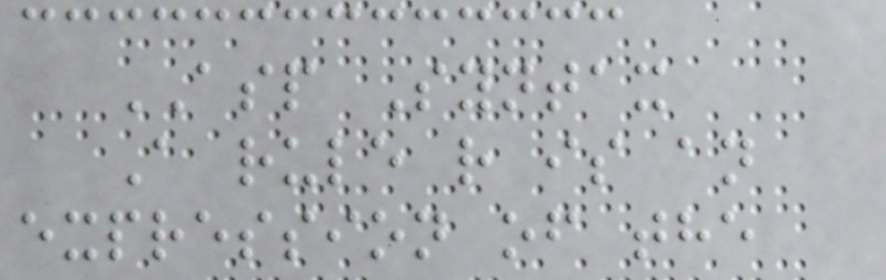ASP Syntax
A rule r is an
expression of the
